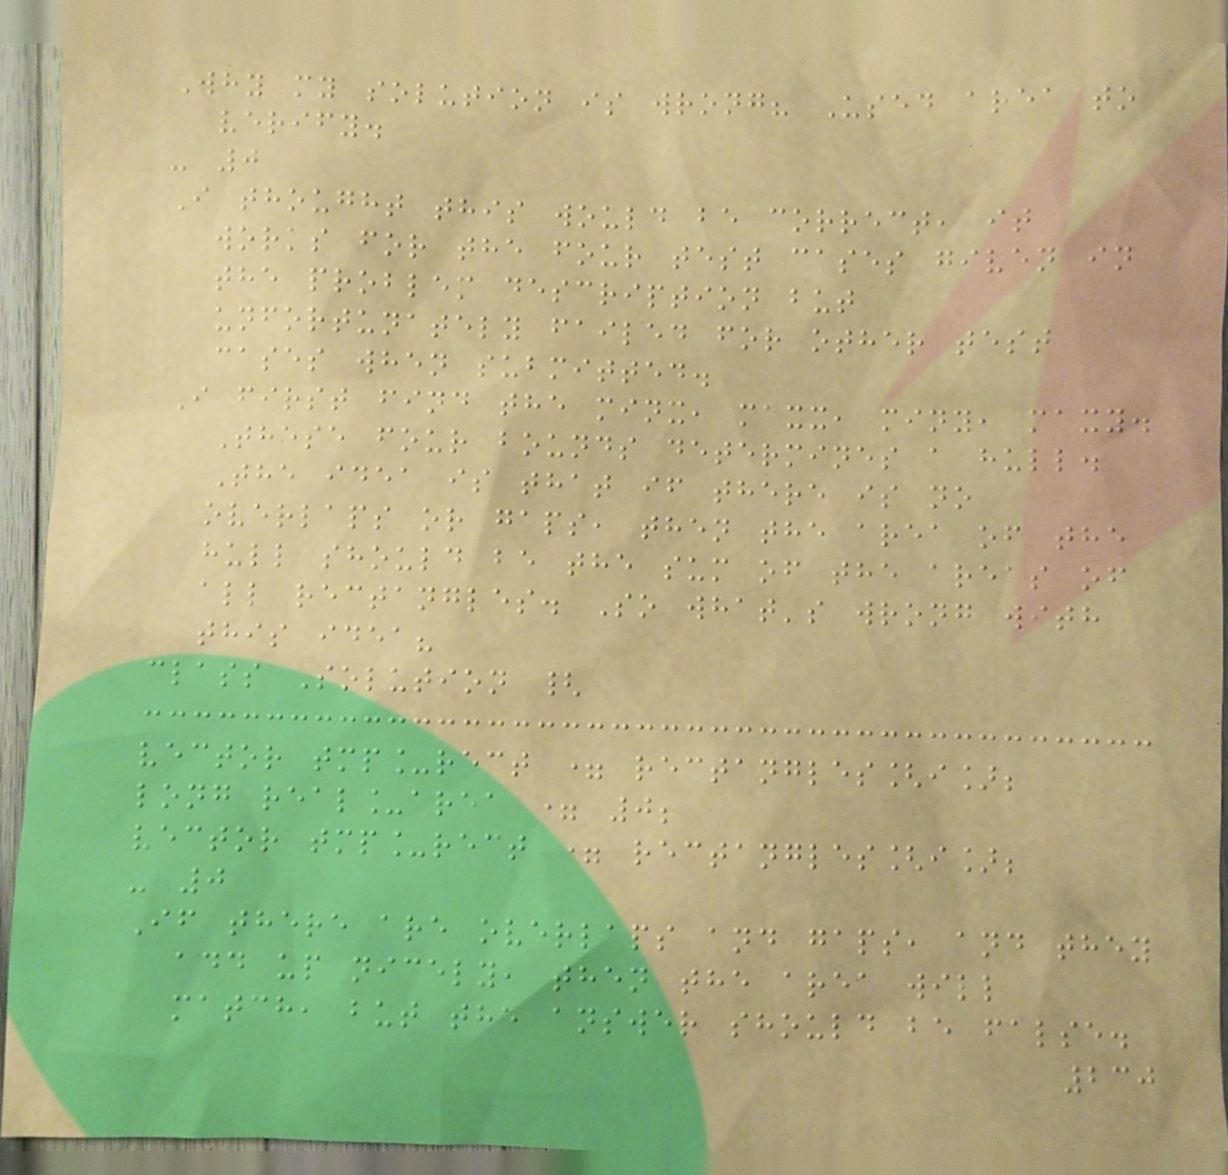Why my solution is wrong? Used area to
verify.
- 0
I thought this would be correct, it
works for the four test cases given in
the problem description but
unfortunately failed for other test
cases when submitted.
I first find the minx, maxx, miny, maxy.
These four bounds determines a hull.
The idea is that if there is no
overlaps or gaps, then the area of the
hull should be the sum of the areas of
all rectangles. So what's wrong with
this idea?
class Solution {
vector tmp_rect = rectangles[i];
long real_area = 0;
vector tmp_rect = rectangles[i];
- 0
If there are overlaps and gaps, and they
add up nicely, then the area will
match, but the answer should be false.
230
